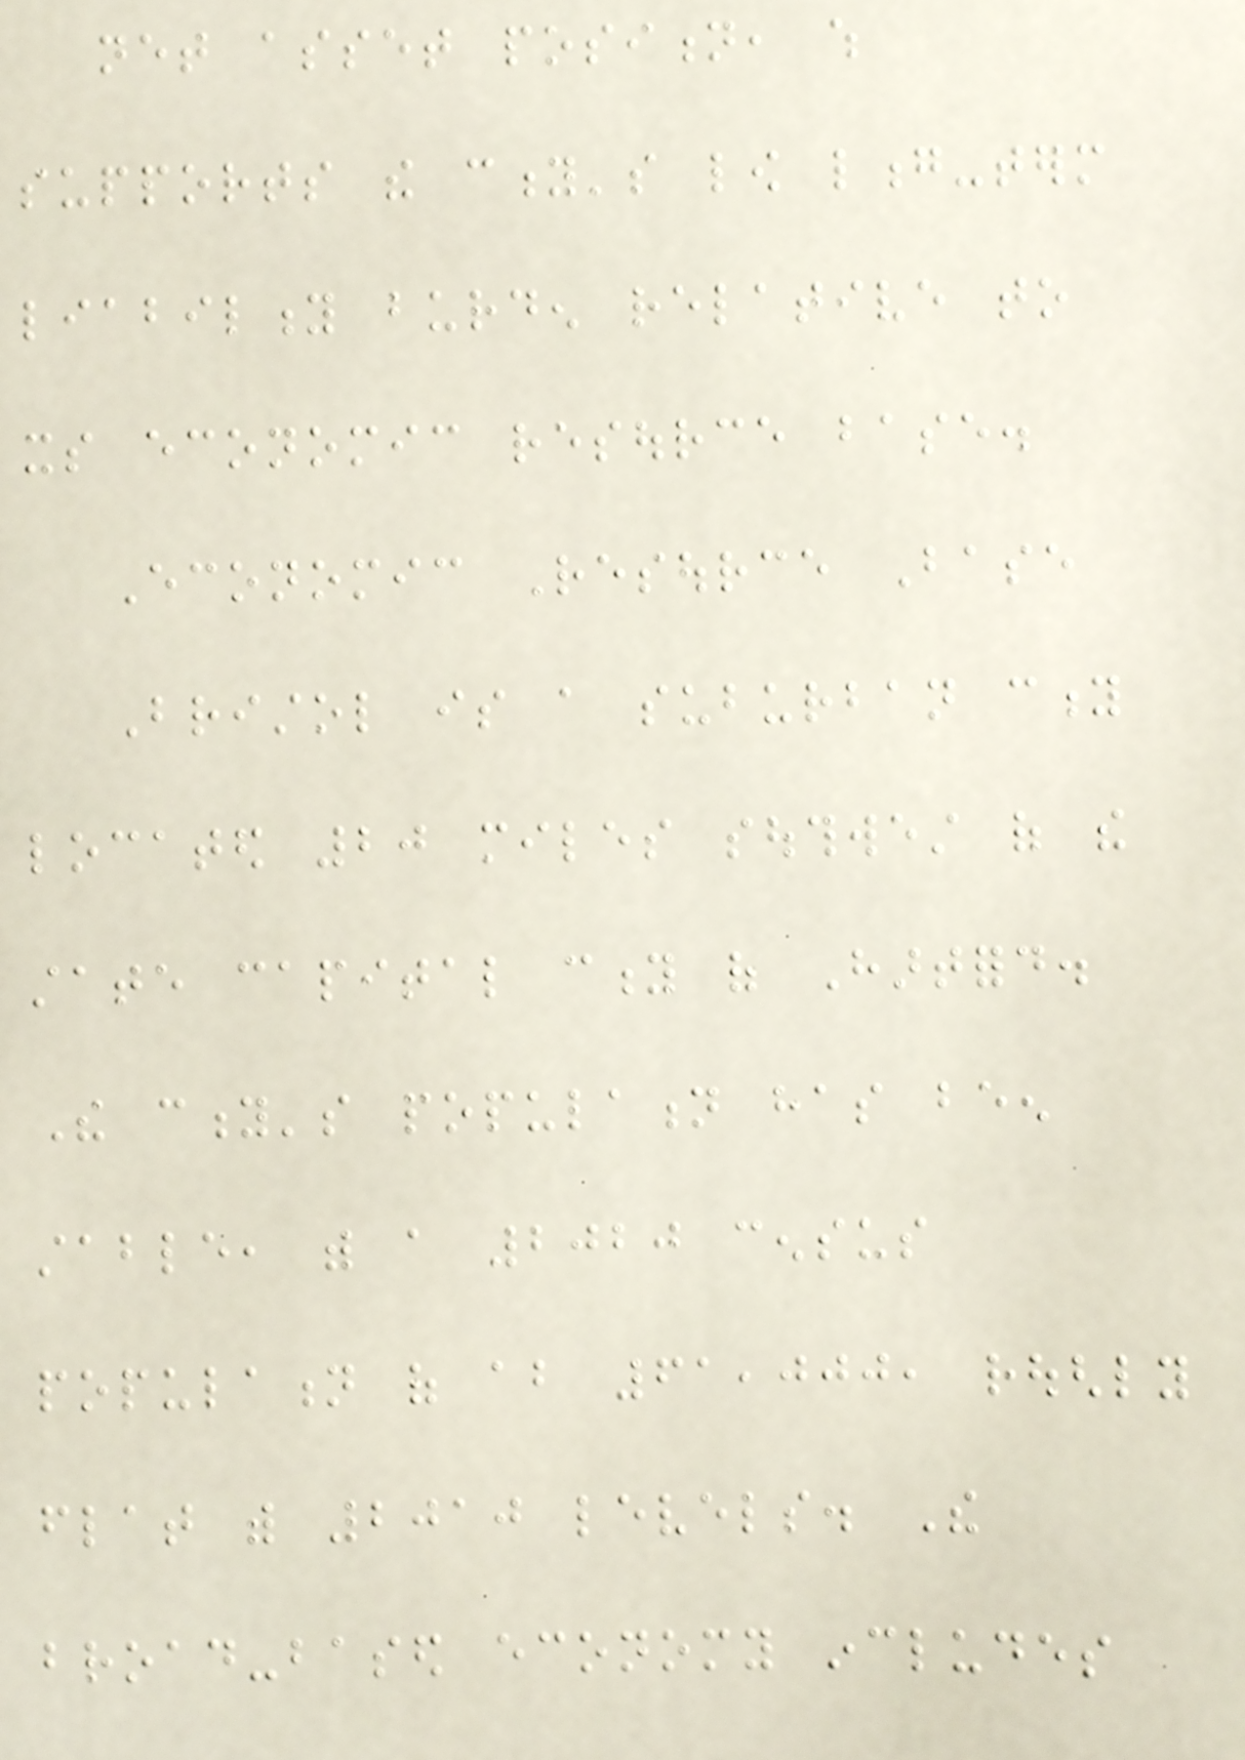net asset position, which
supports the city's low long-term
liability burden relative to
its economic resource base.
Economic Resource Base
Bristol is a suburban city
located 20 miles southwest of the
state capital city of Hartford.
The city's population has been
stable, with a 2020 census
population of about 61,000, roughly
flat with 2010 levels. The
broad-based economy includes
